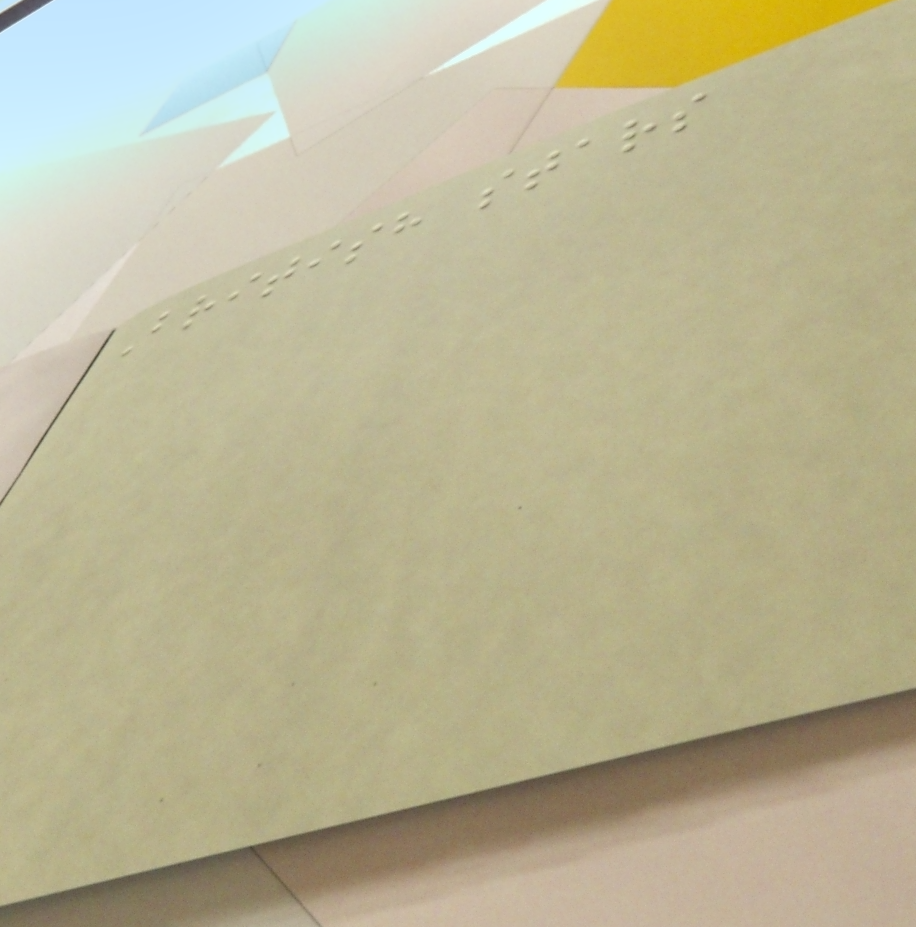British stars
